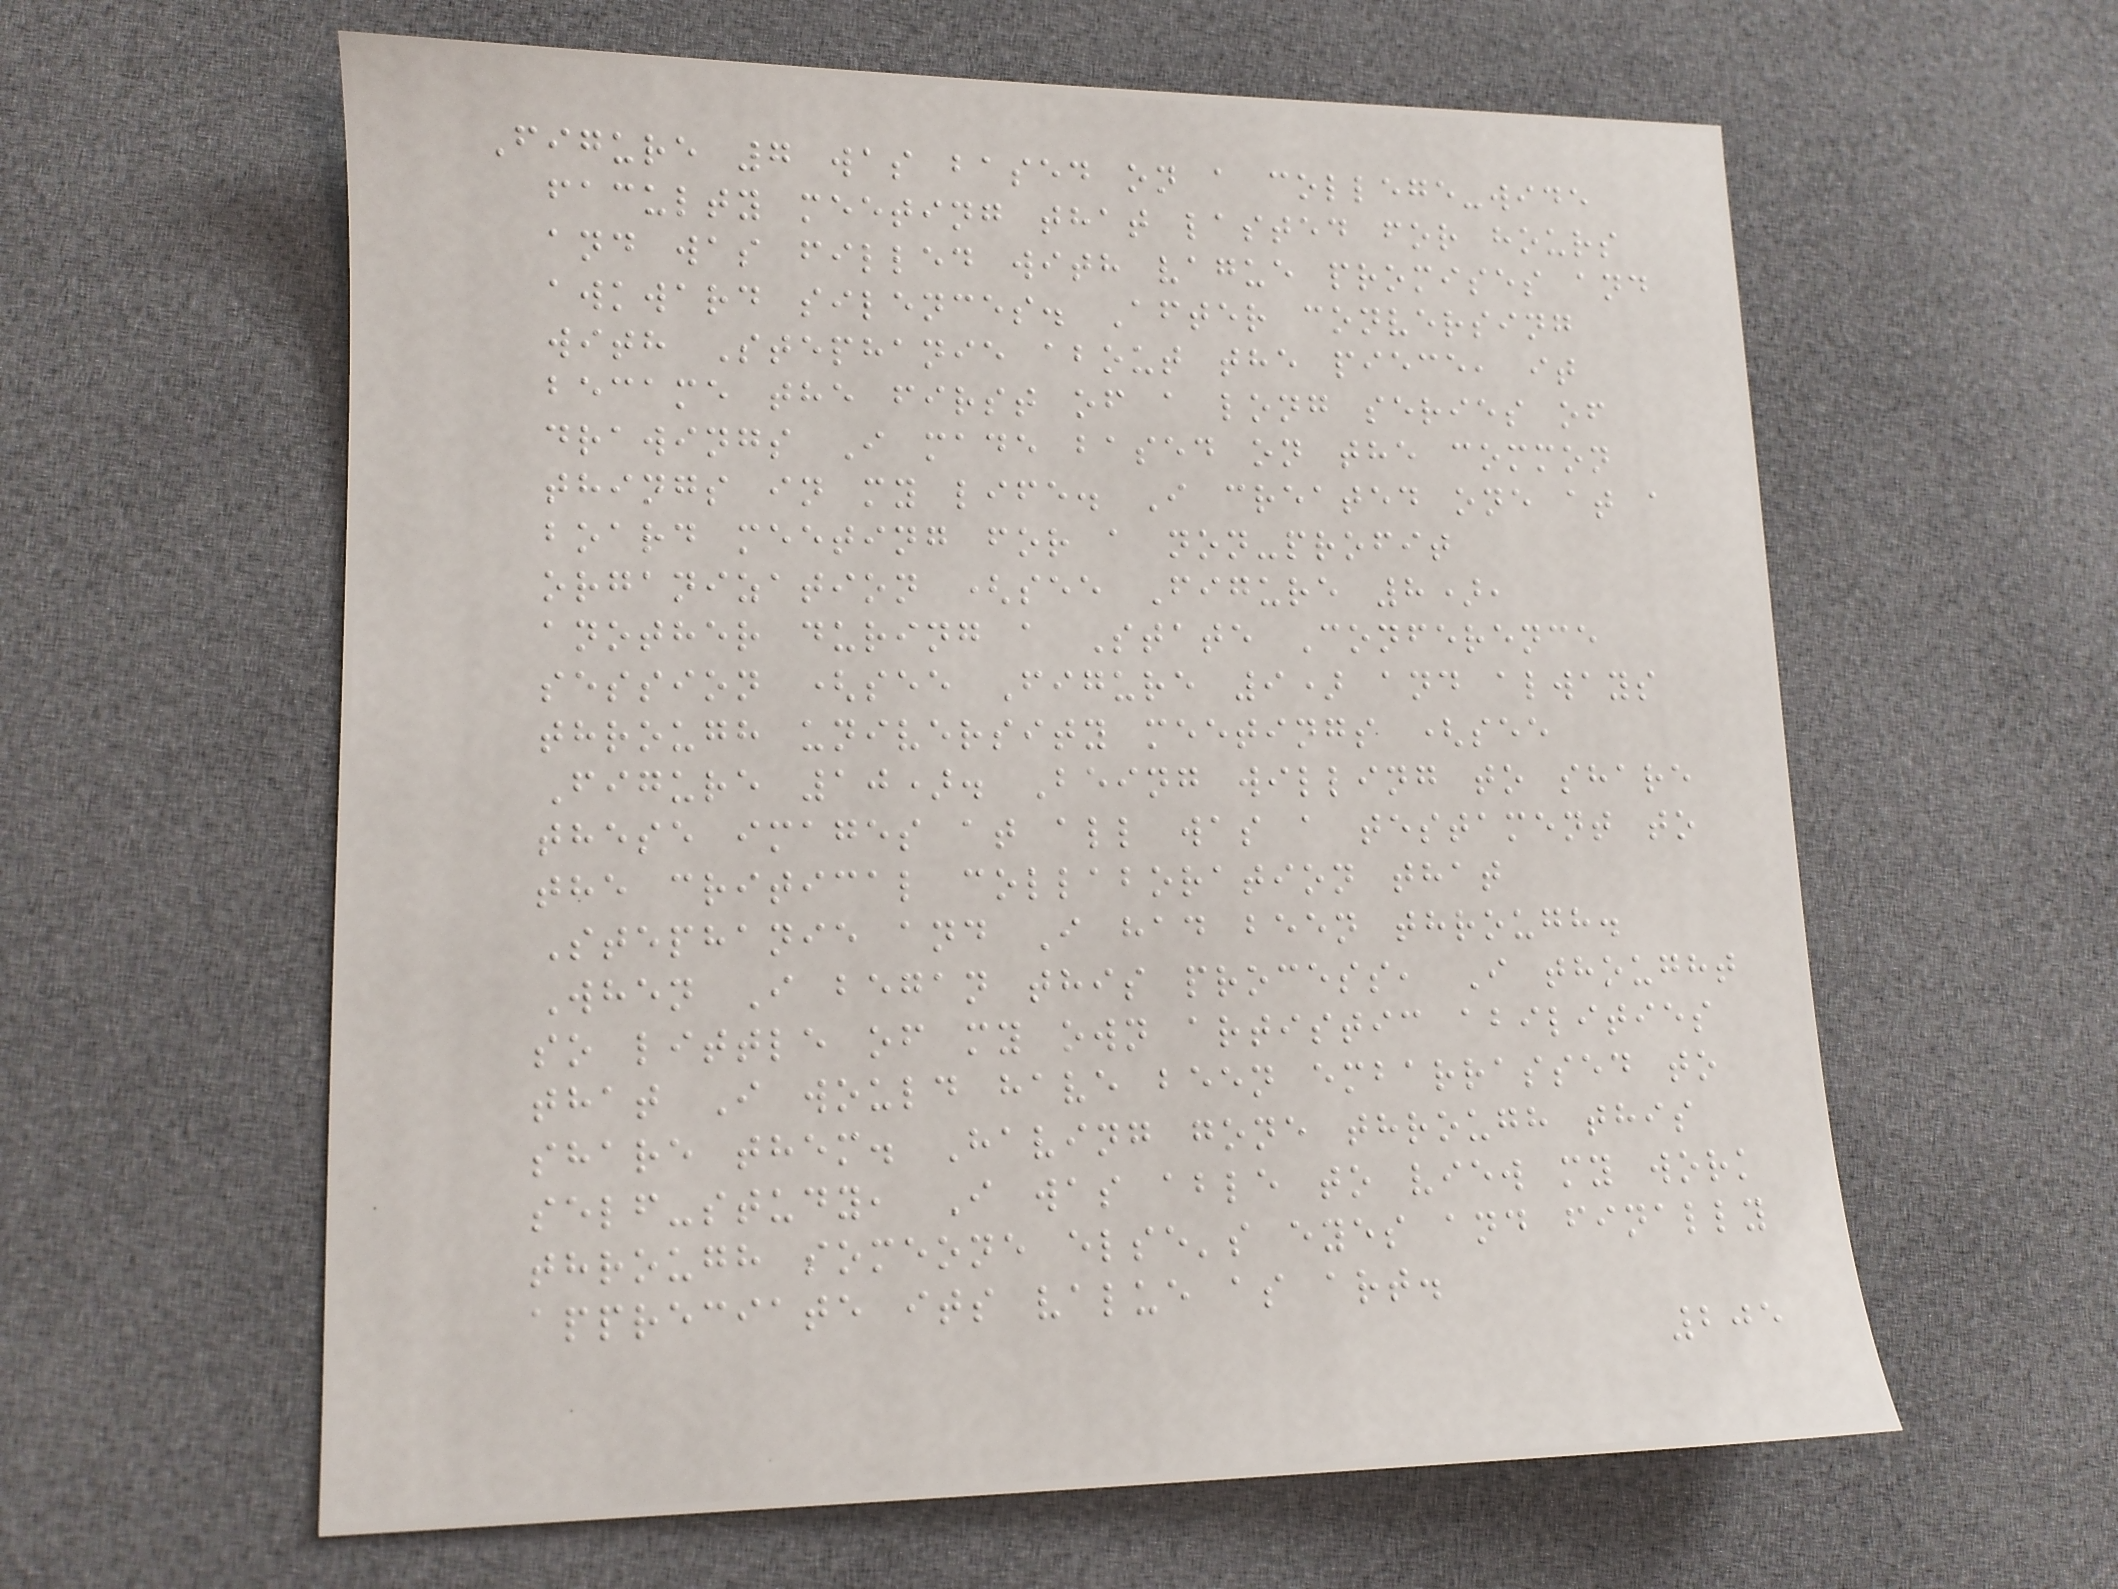Figure 7 was based on a college-wide
faculty meeting that lasted for hours
and was filled with vague promises and
awkward silences. After conversing
with Stephanie about the piece, it
became the first of a long series of
drawings I made based on the common
things in my life. I created one at a
board meeting for a non-profit
organization (see Figure 8),
another during a State Conference
session (see Figure 9) and always
through university meetings (see
Figure 10). Being willing to share
these images at all was a testament to
the critical collaboration that
Stephanie and I had been through.
When I began this process, I thought
so little of my own artistic abilities
that I would have been embarrassed to
share them. Having gone through this
self-study, I was able to view my work
through someone else's eyes and finally
appreciate its value as art.
205
